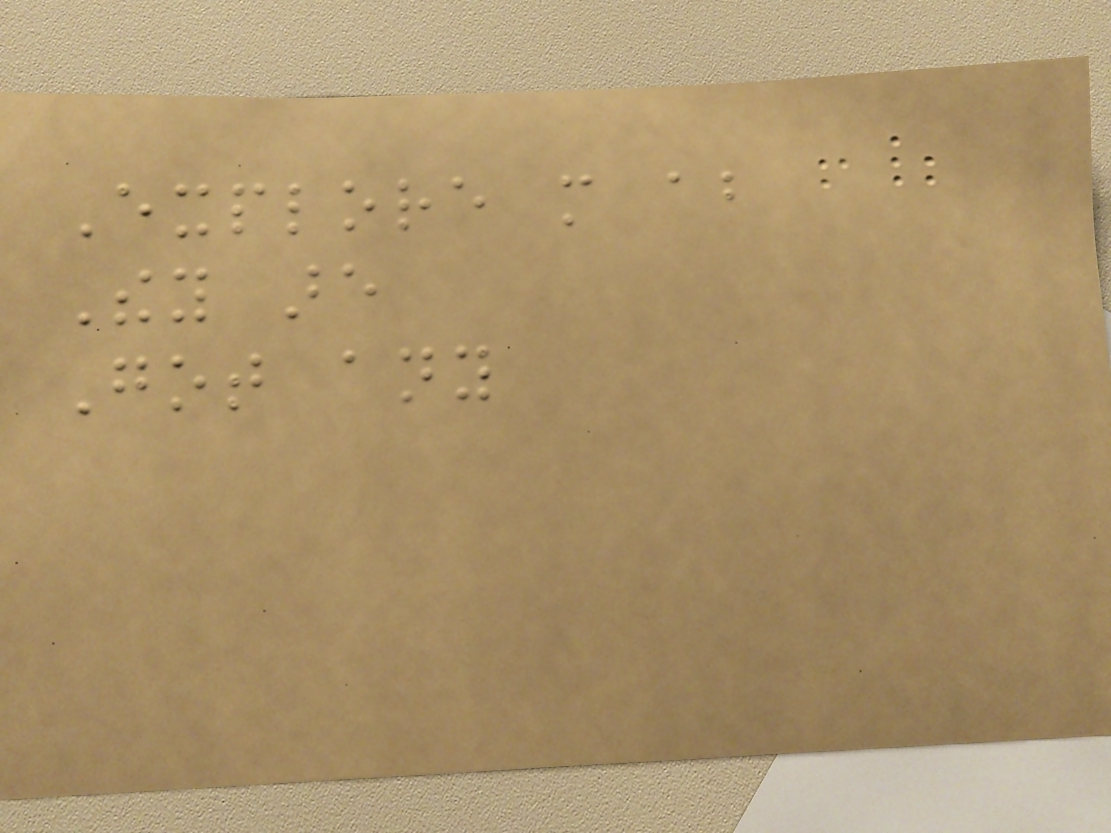Explore more about
They are
Got any
